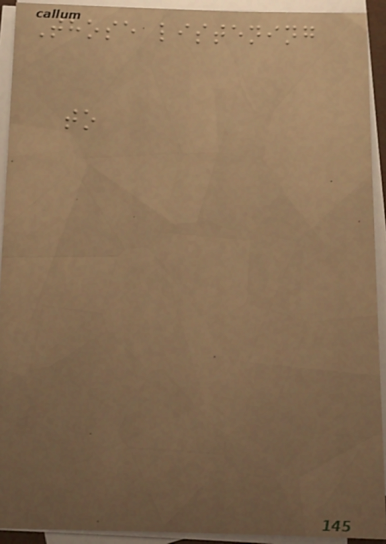Those listening
to
